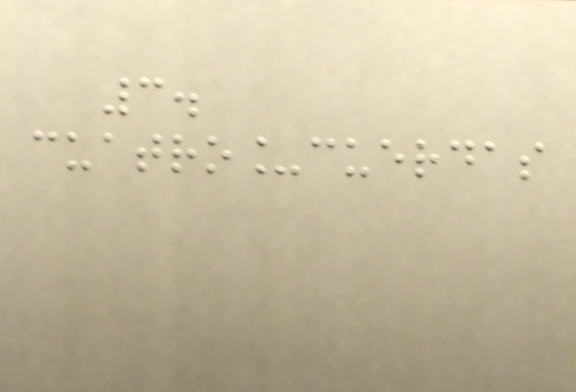3.
cuatro_cuerdas
